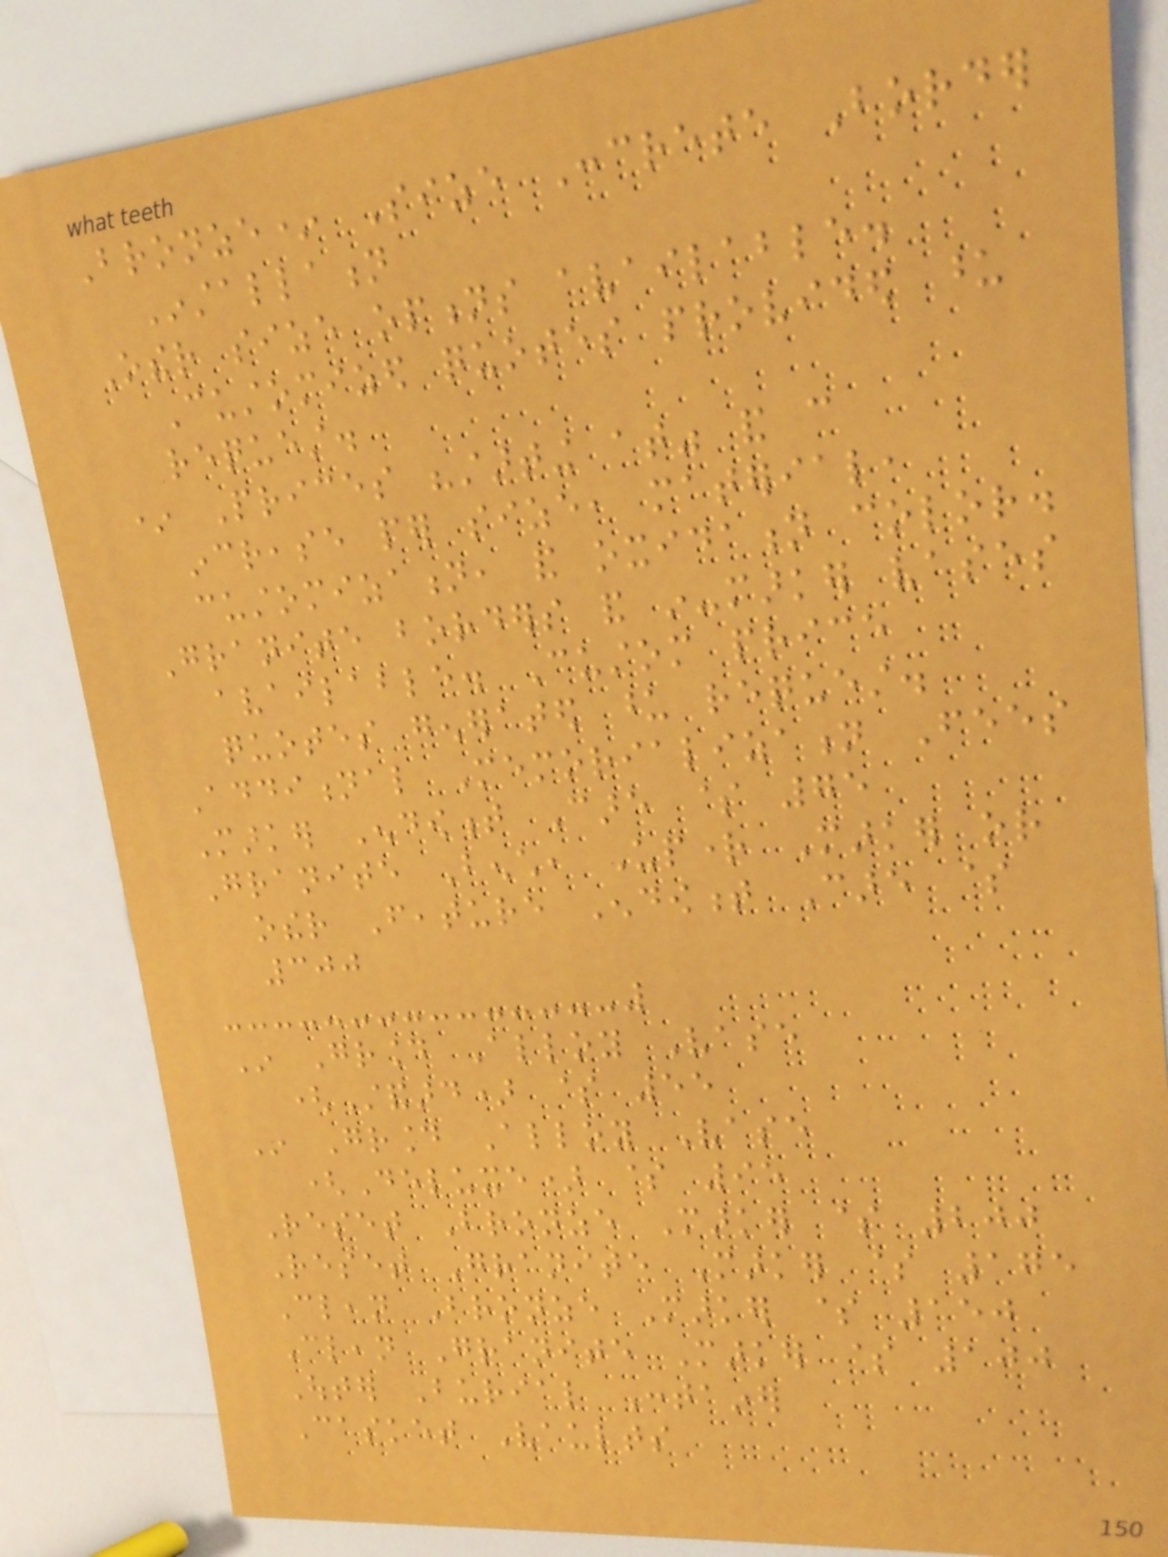Bronze* Size Concrete Border
Installation
Other size options available.
Customized quotes provided upon
request.
* Prices "starting at" and can
increase per size, material,
customization, and oxidation color.
Granite borders and in-marker vases
available. Custom price
quotes generated upon request.
Additional Memorialization Fees
Marker Endowment Care $ 75
Granite Bench, Upright Marker or
other Feature Endowment Care $
300
In Ground Alloy Vase
(Standard) $ 55
In Ground Alloy Vase
(Deluxe) $ 95
Reset Bronze Marker $ 200
Reset Granite Marker $ 175
Clean Bronze Marker $ 150
Clean Granite Marker $ 100
Outer Burial Container
Casket Vaults
